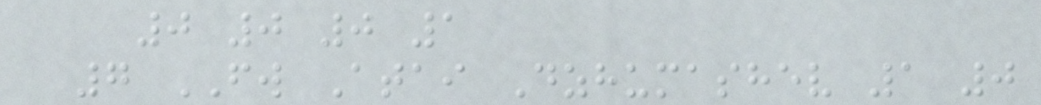0 0 0 1
7 FW Atai Dzhumashev 1 0
